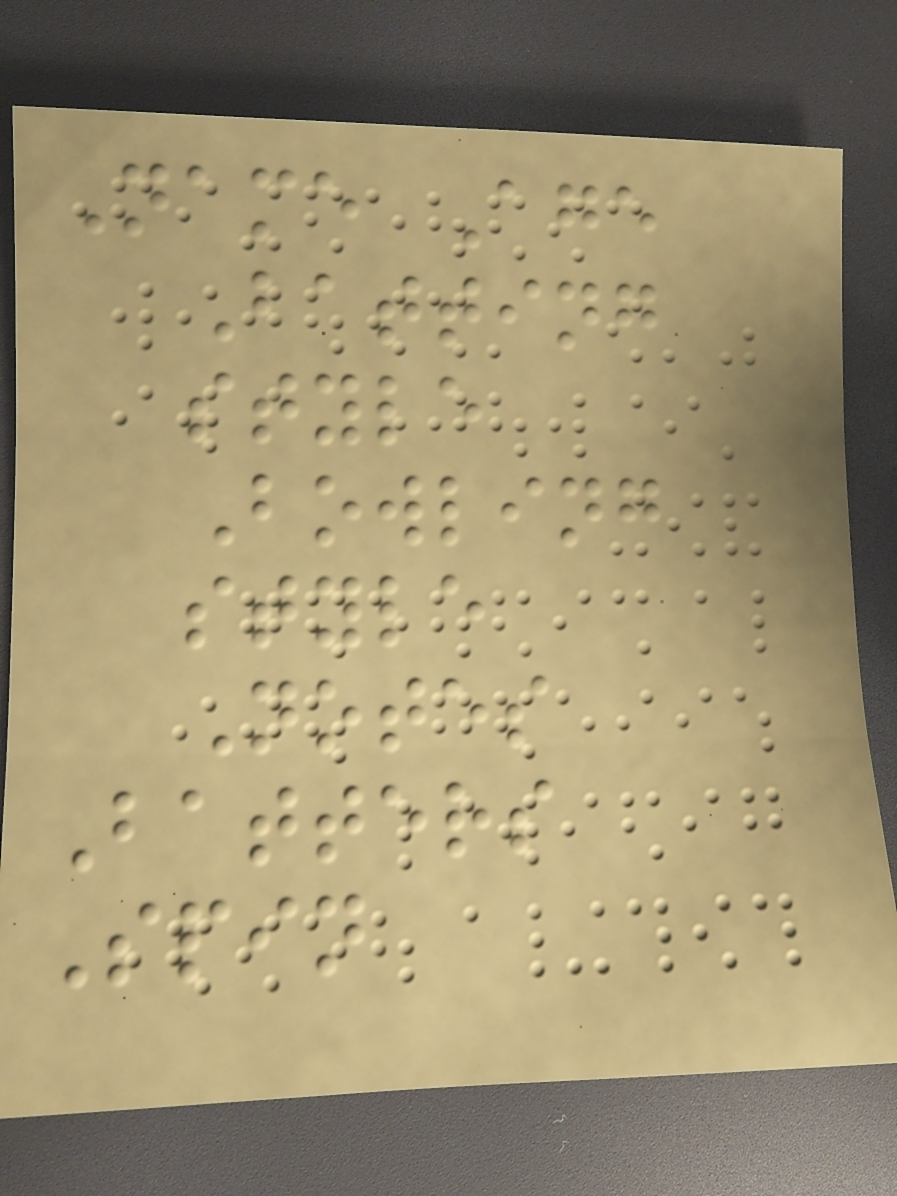Name Age
Batting
style
Bowling
style
Notes
Batters
Spin
